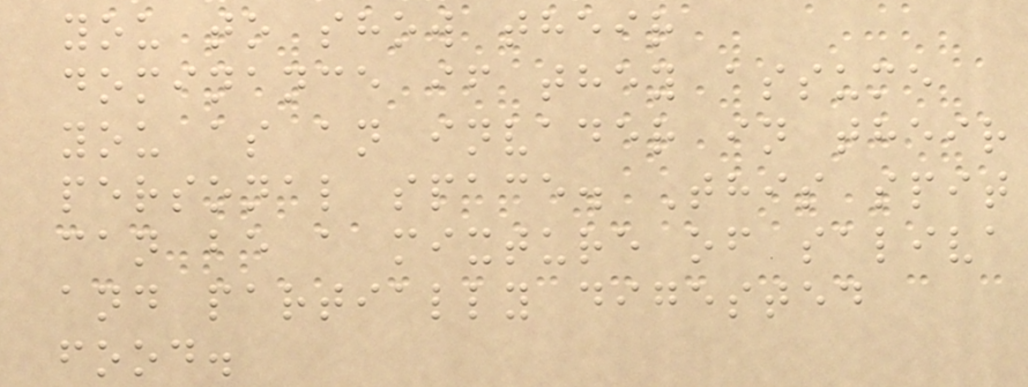you to show their
dominance if they assume
you as an invader in their
personal space. This spit
can be a mixture of saliva
and partially digested
food.
